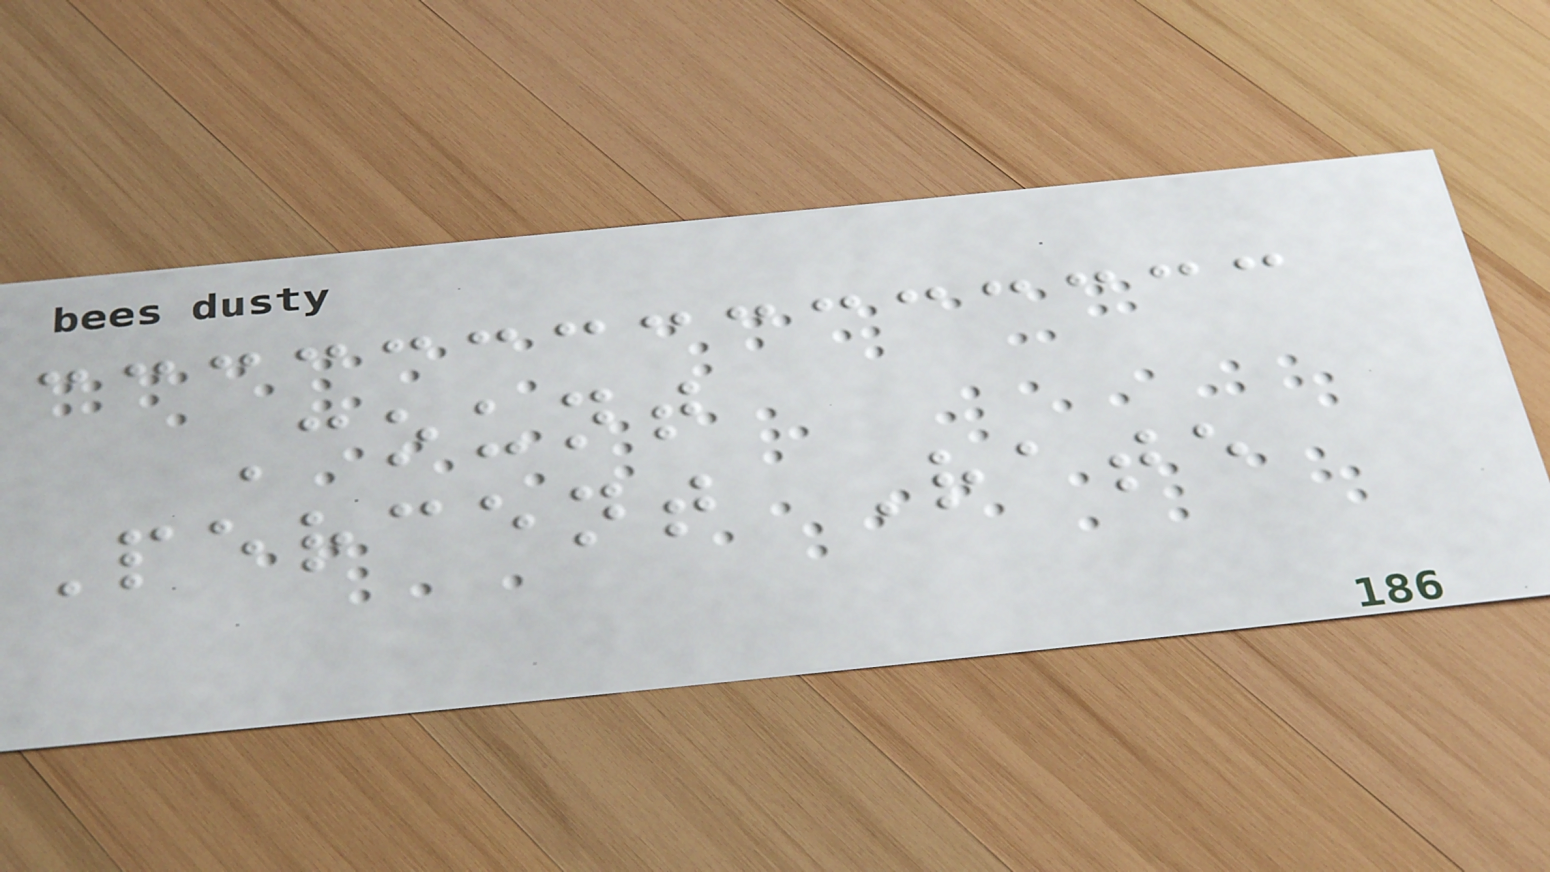Count
Percent Rate
